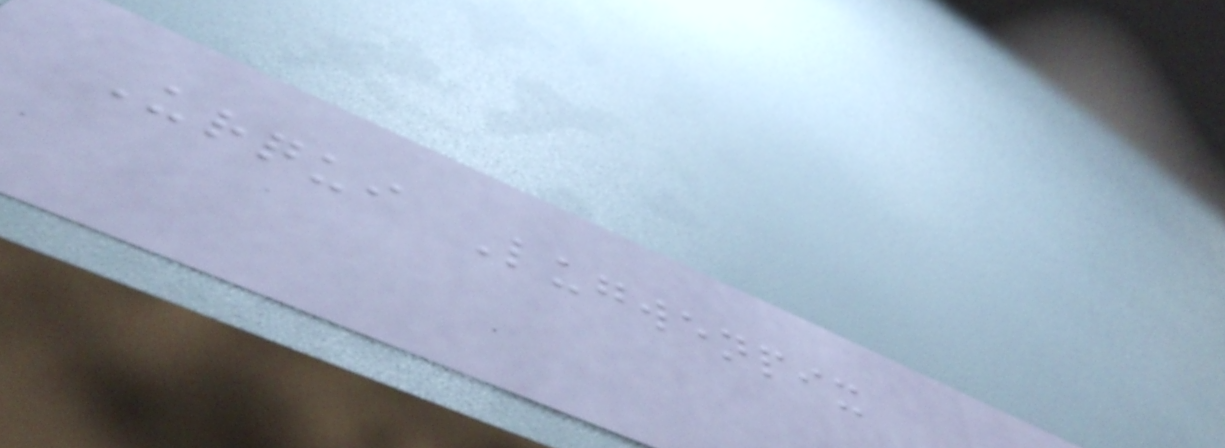Urqui Lugwenpix
